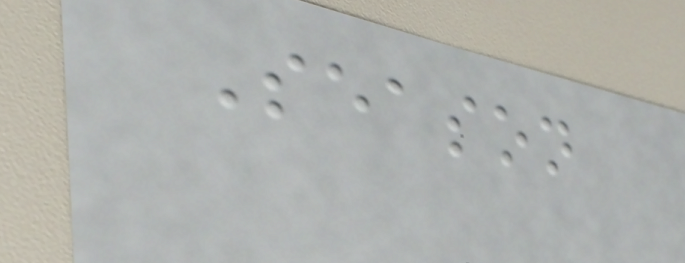Season
